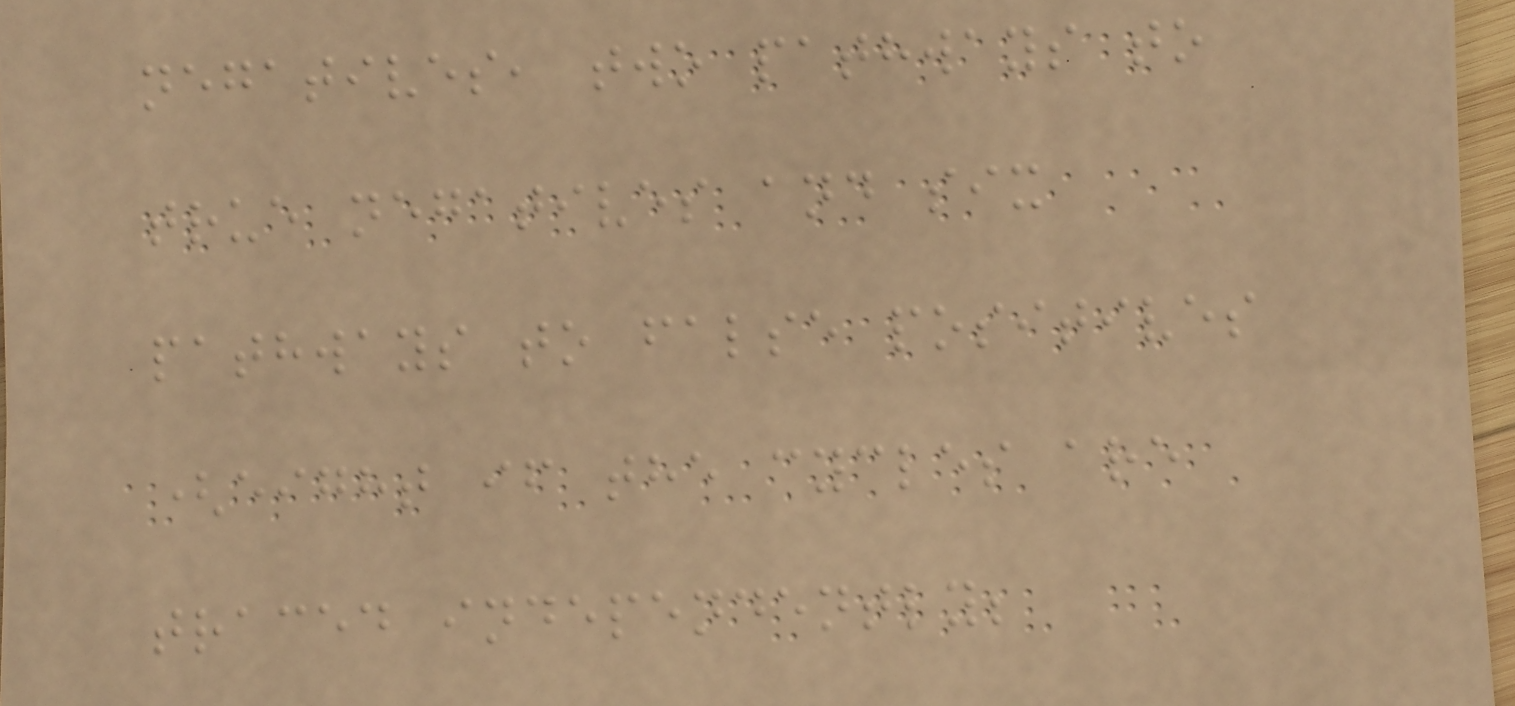negatives, two pathways to
true negatives and six
pathways to false positives
(eight if the cycles are
traced independently;
